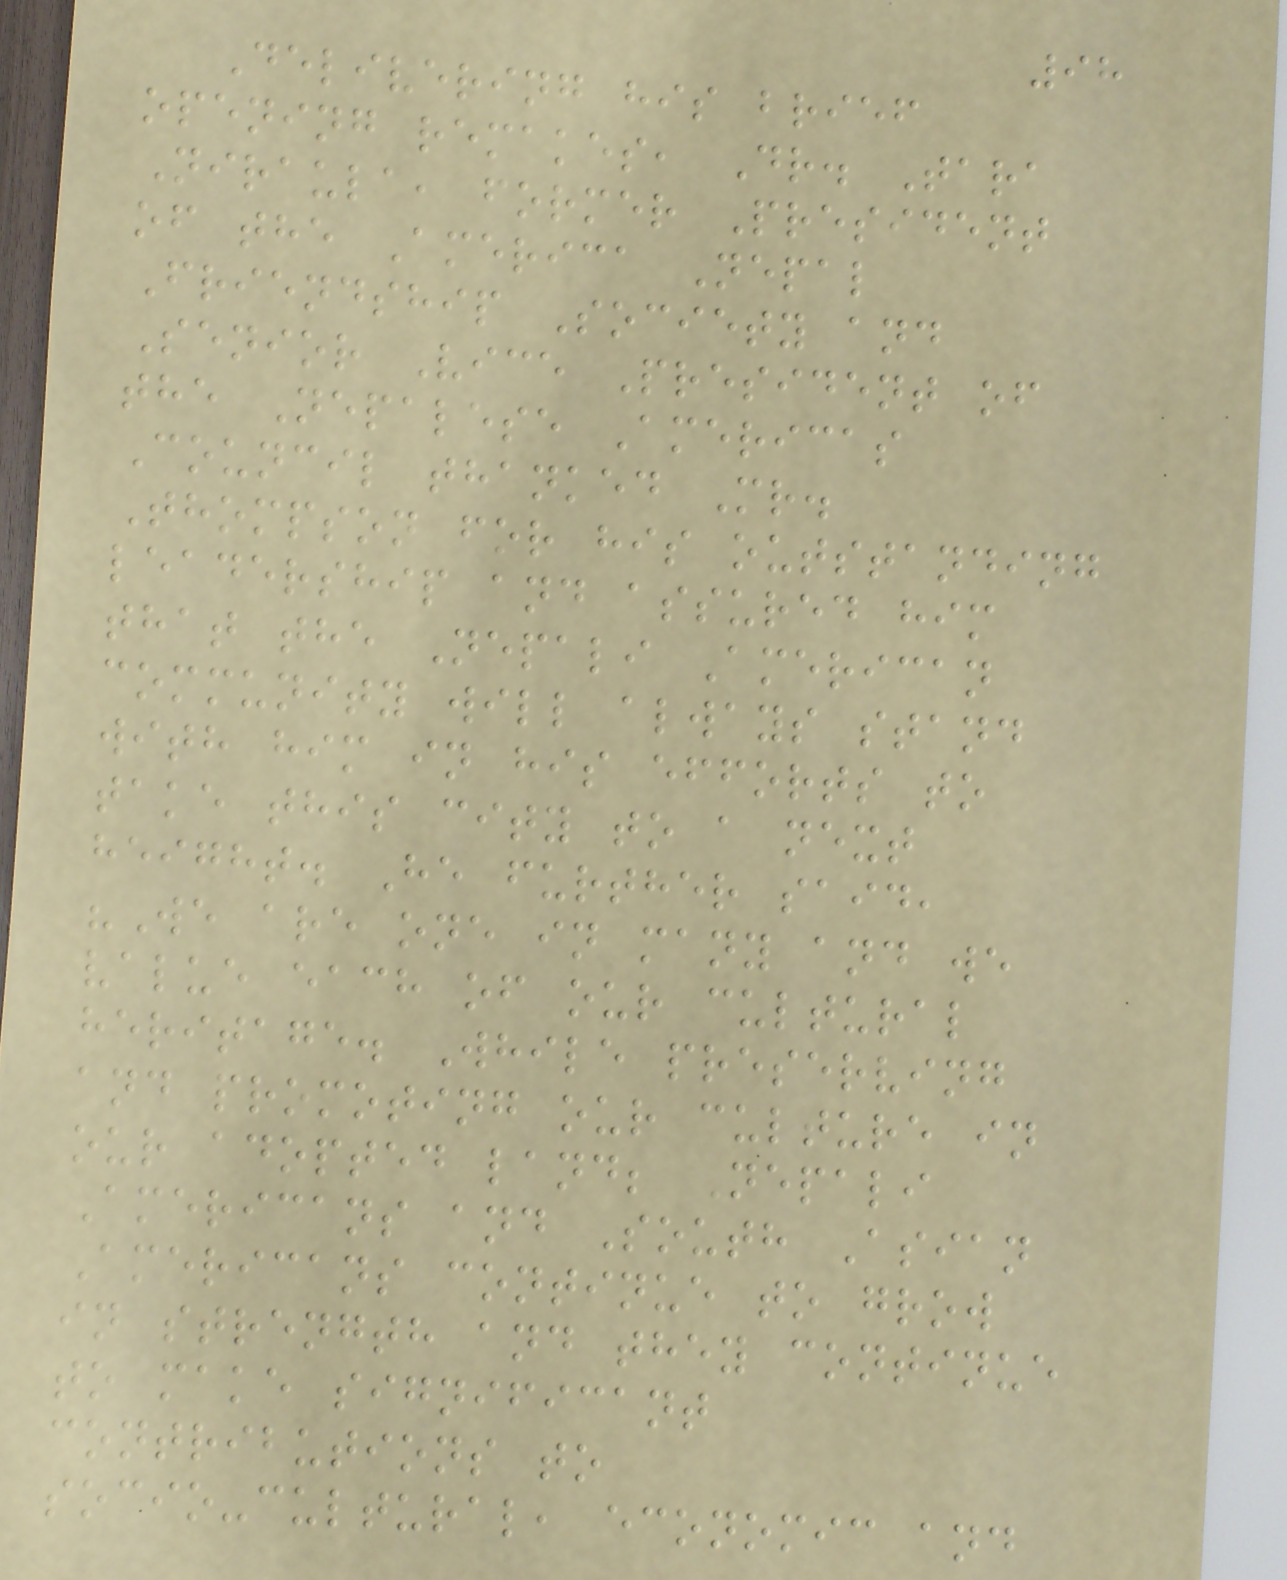98
Delivering his brief
opening remakes, Dr. Tara
Niraula, former President
of the America Nepal
Friendship Society and
Senior Vice President of
the Nepalese Americas
Council thanked Mr.
Thompson for his outstanding
leadership and assured him
that the Nepali American
community will always stand
with him in his efforts to
take this city to a next
height. He further said,
"We are one in many and we
value each of our cultural
heritage. While preserving
and promoting our culture in
our adopted land; Nepali
Americans and South Asian
Americans continue to grow
in strength and they continue
to make significant
contributions to
socio-cultural, economic and
